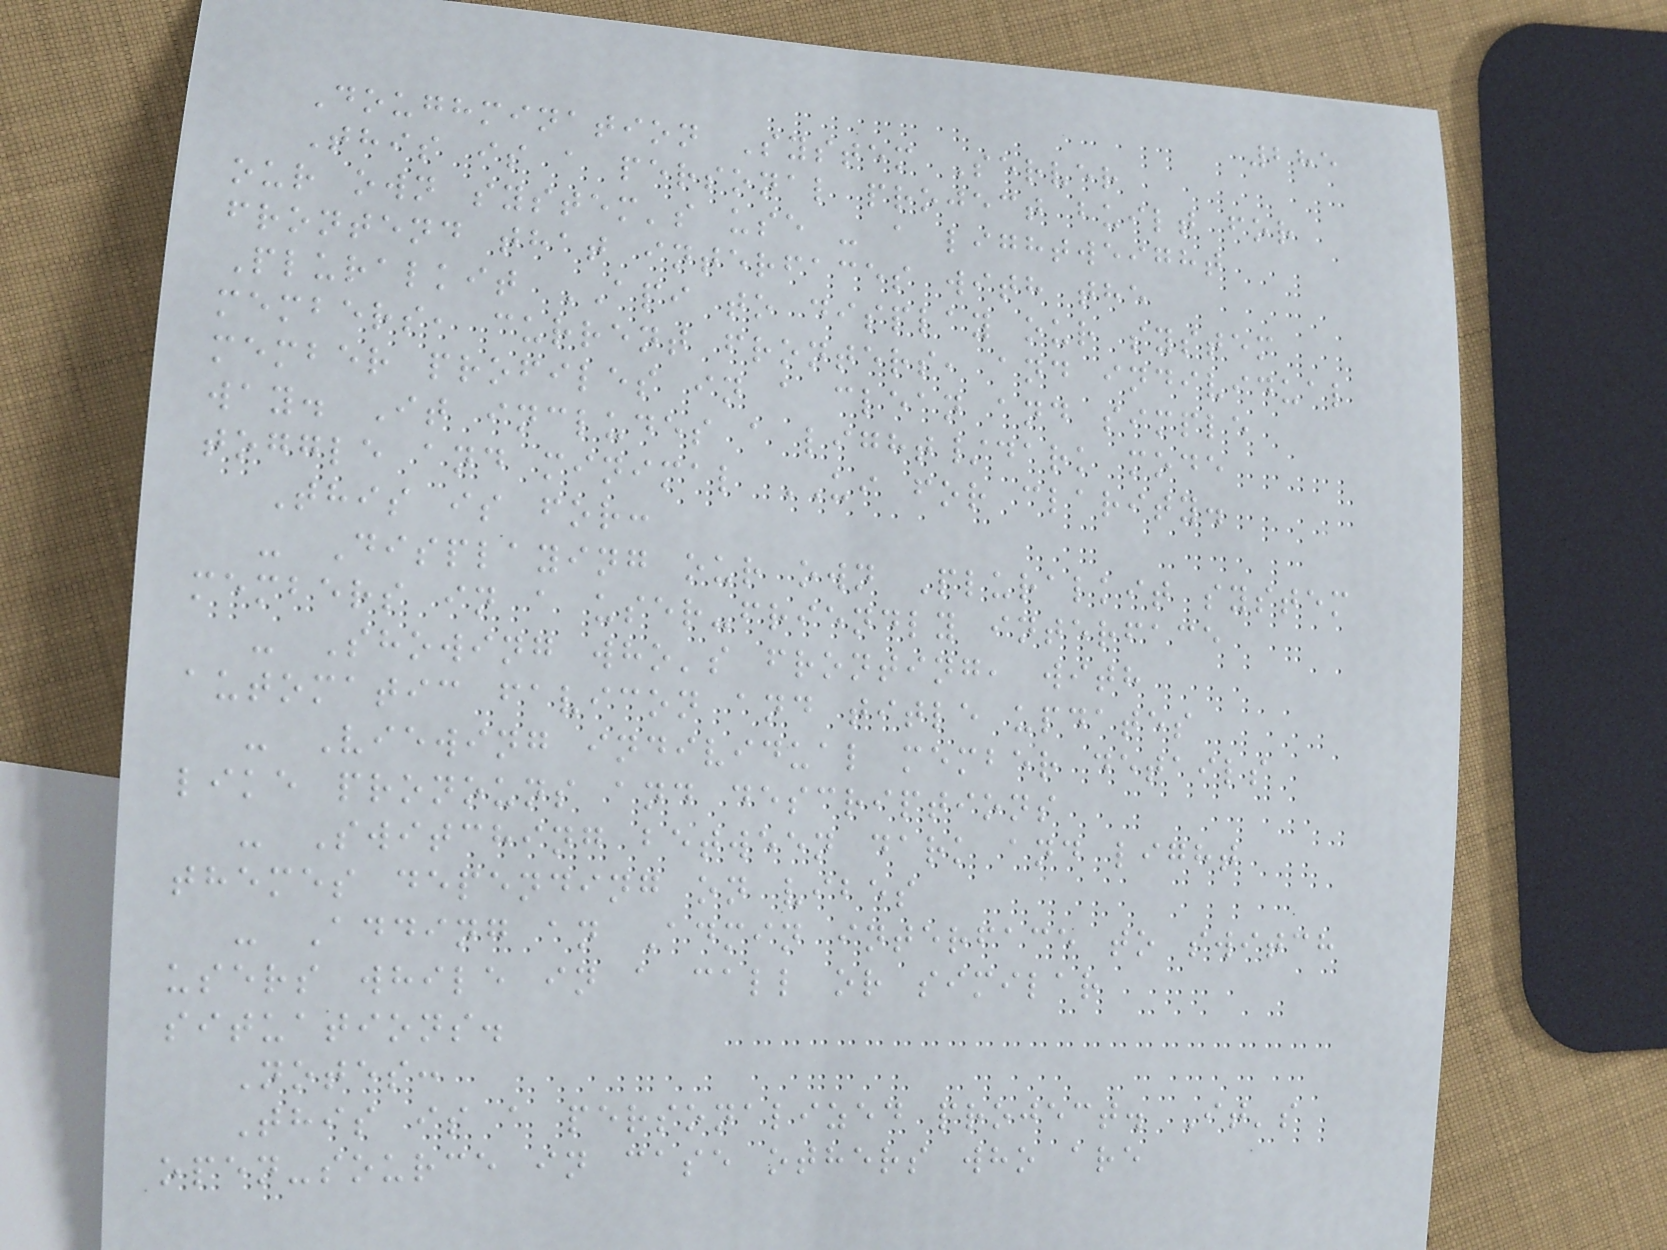285
Doughmination System Server
This is a personal project built for
our own system's use - a lightweight
frontend that interfaces with the
Pluralkit API to display our system
members, current fronters, and individual
member profiles in a clean and simple
way. It includes a light/dark mode
toggle and minimal UI for clarity.
This is for:
- Displaying our own Pluralkit system
members in a user-friendly interface
- Showing who's fronting, with
automatic favicon and title updates
- Viewing individual member details
like pronouns and descriptions
- Switching between dark and light
themes depending on vibes
- Adding an Admin interface to switch
users while in a call or similar
situations.
Notes:
This is a personalized project. It's
open-source in case others who are
